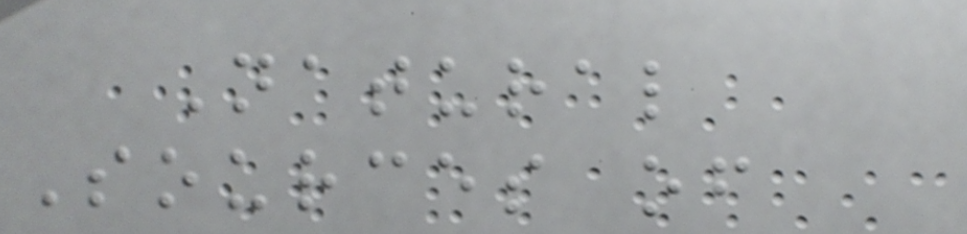Natural
Sources of
